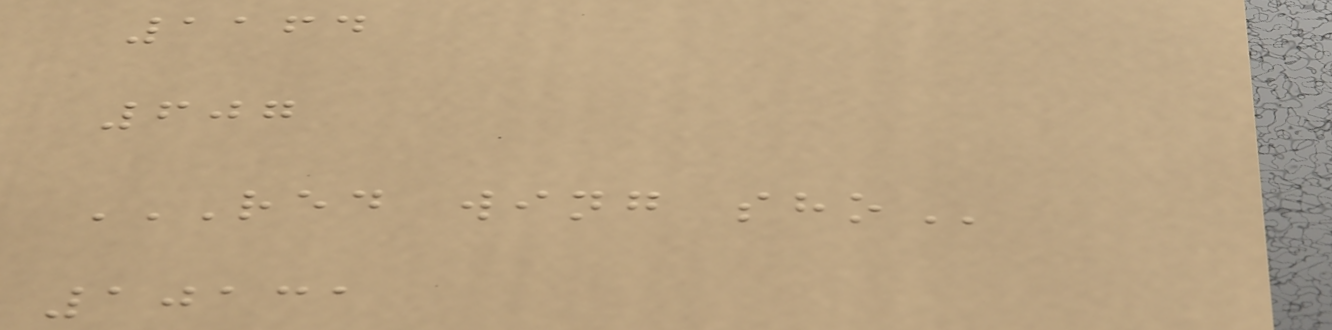1164
607
RED WING SHO
10131
